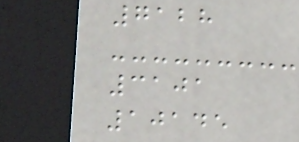7128
3101
10145
